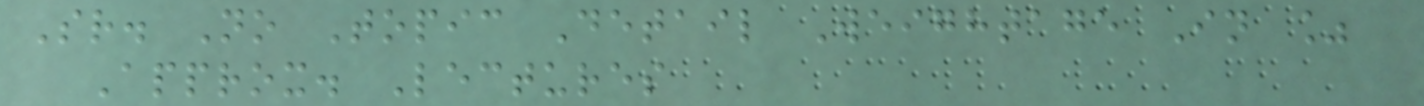Sr. No Topic Detail Weightage In %
Approx. Lectures
